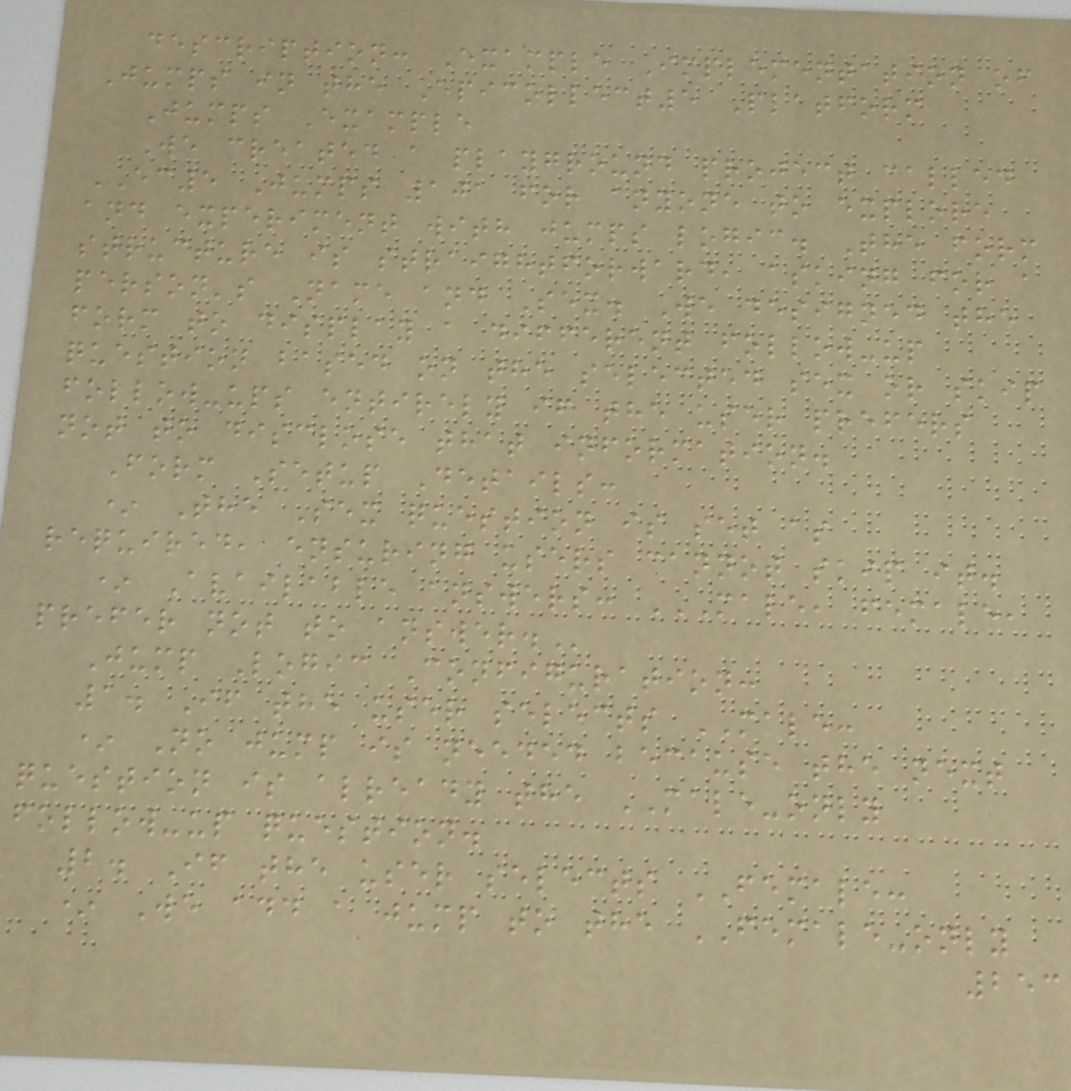description: Example Implementation of
Jumps in the Epicollect5 Platform
Jumps Example
We created a playground project called
EC5 Jumps 101 for anyone to explore
and experiment with jumps logic. The form
structure is straightforward, asking for a
person's Name and Sex. We designed the
form to display a different follow-up
question based on the selected sex or skip
follow-ups entirely if the user prefers
not to disclose that information.
Form Setup Details:
* The Sex question is set as
required, ensuring users cannot skip it.
* Available answers: MALE, FEMALE,
PREFER NOT TO ANSWER.
Jump Logic Configuration:
1. If the user selects MALE:
* No jump is needed because the next
question is already the MALE-only
follow-up question.
2. If the user selects FEMALE:
* We add a jump to the FEMALE-only
253
